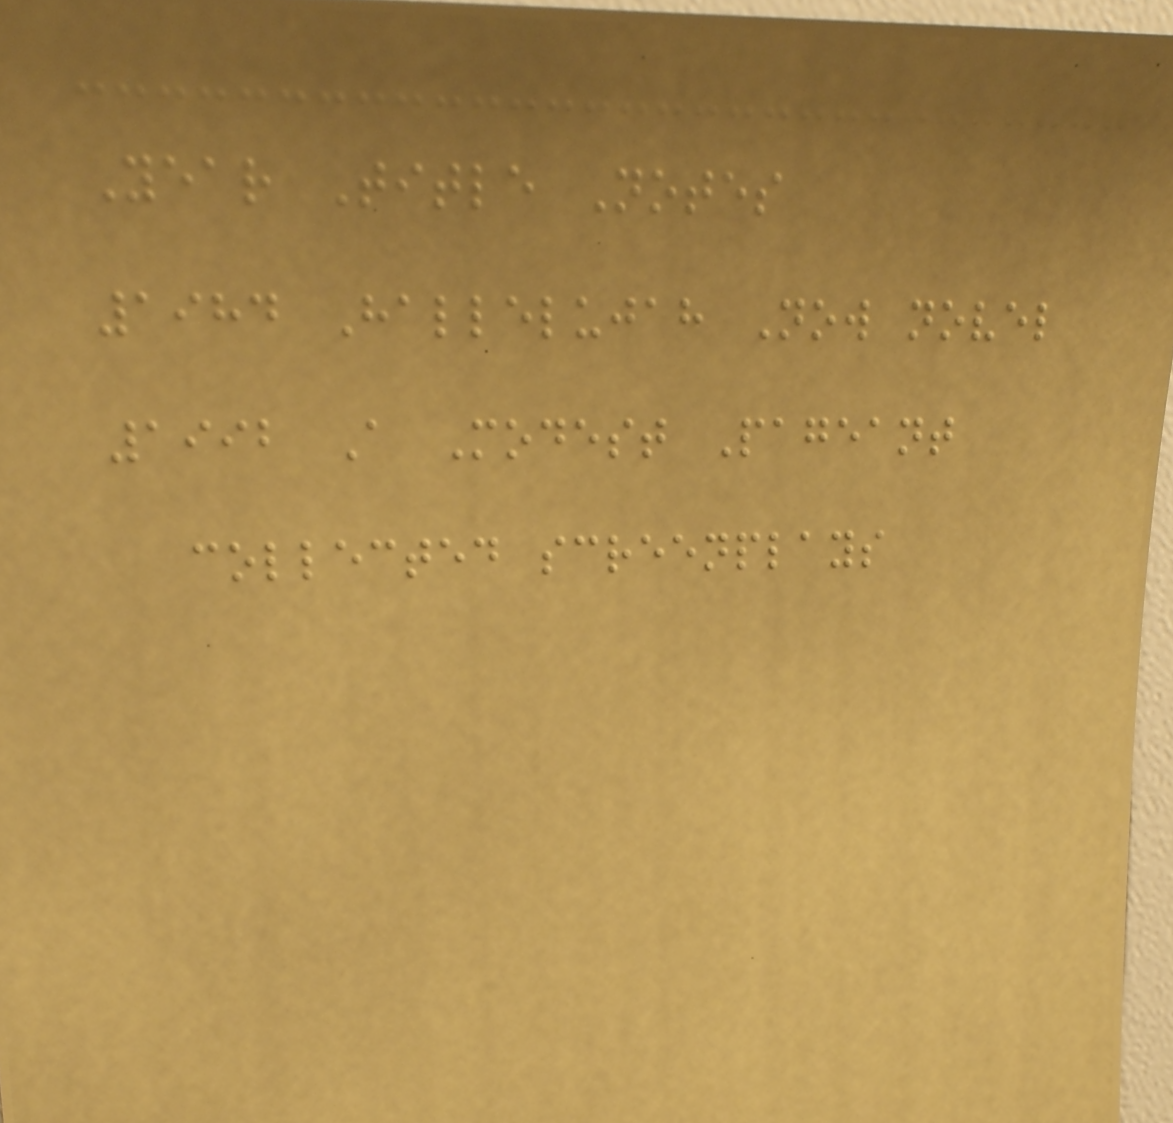Year Title Notes
1984 Hallelujah Now novel
1992 A Modest Pageant
collected screenplays
